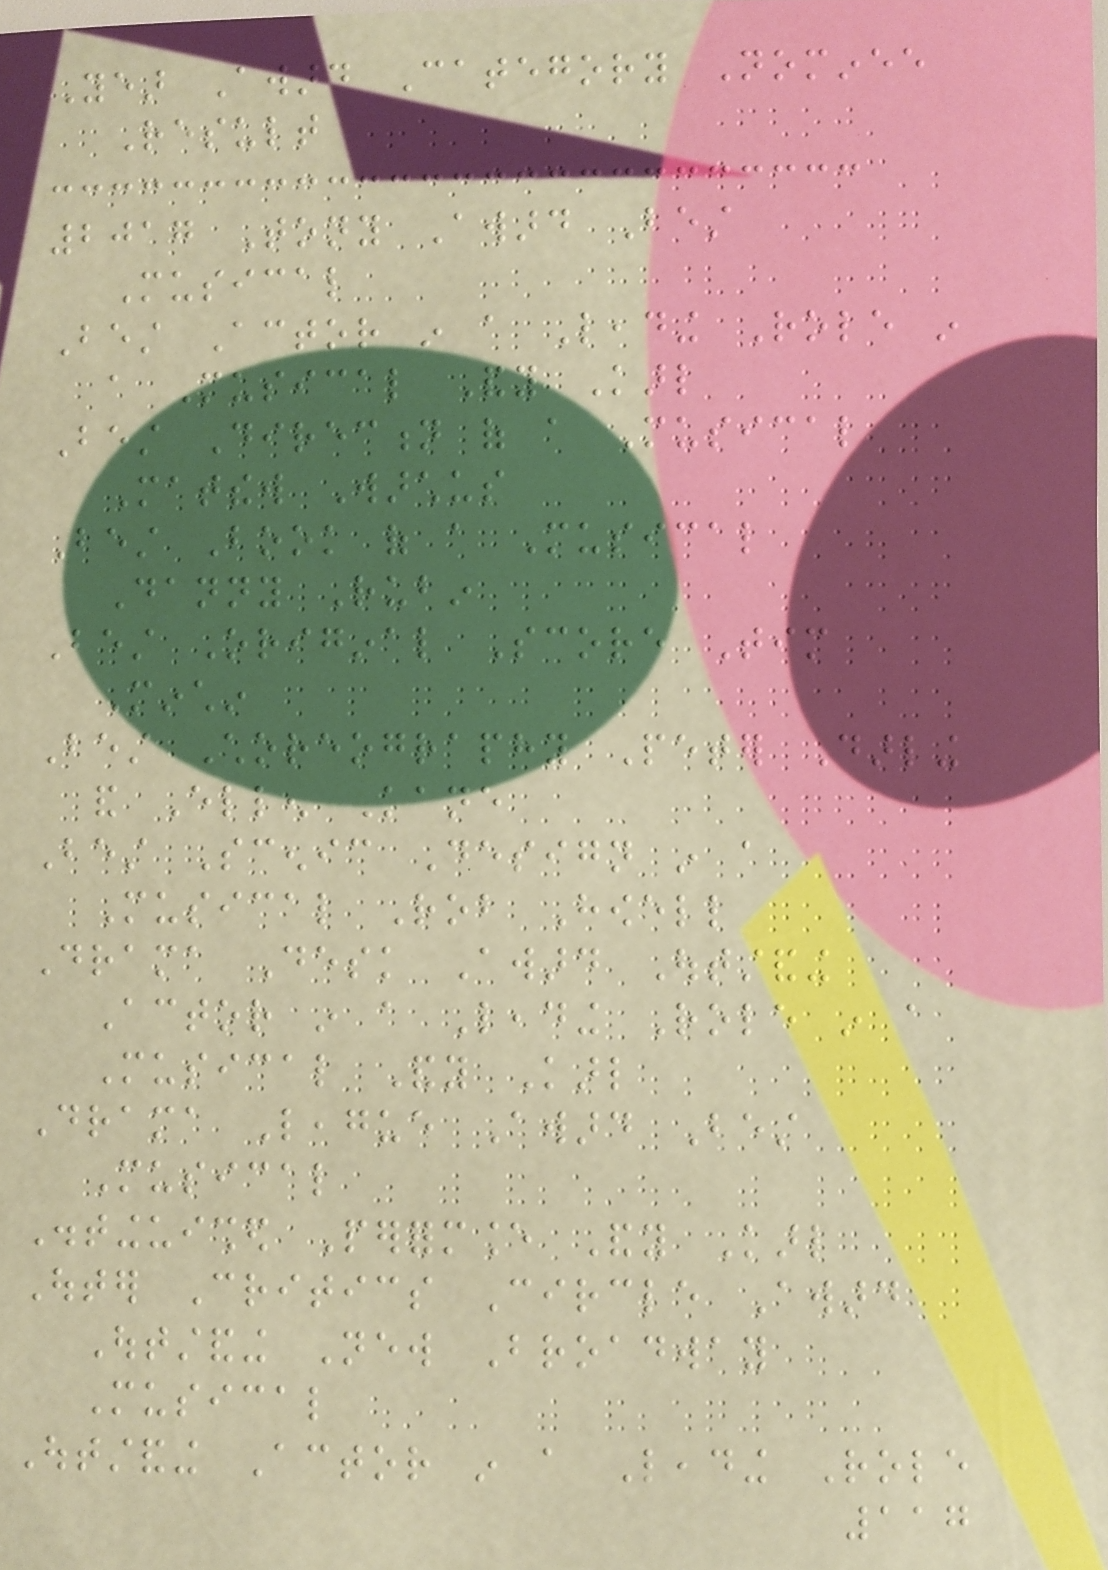Year Award Category Nominee
Result
2017 Tony Award Best
Musical
Best Actor in a Leading Role in
a Musical Andy Karl
Best Direction of a Musical
Matthew Warchus
Best Book of a Musical
Danny Rubin
Best Original Score Tim
Minchin
Best Choreography Peter Darling
and Ellen Kane
Best Scenic Design in a
Musical Rob Howell
Drama Desk Award Outstanding
Actor in a Leading Role in a
Musical Andy Karl
Drama League Award Best
Musical
Distinguished Performance Andy Karl
Outer Critics Circle Award
Outstanding New Broadway
Musical
Outstanding Actor in a Leading Role
117
